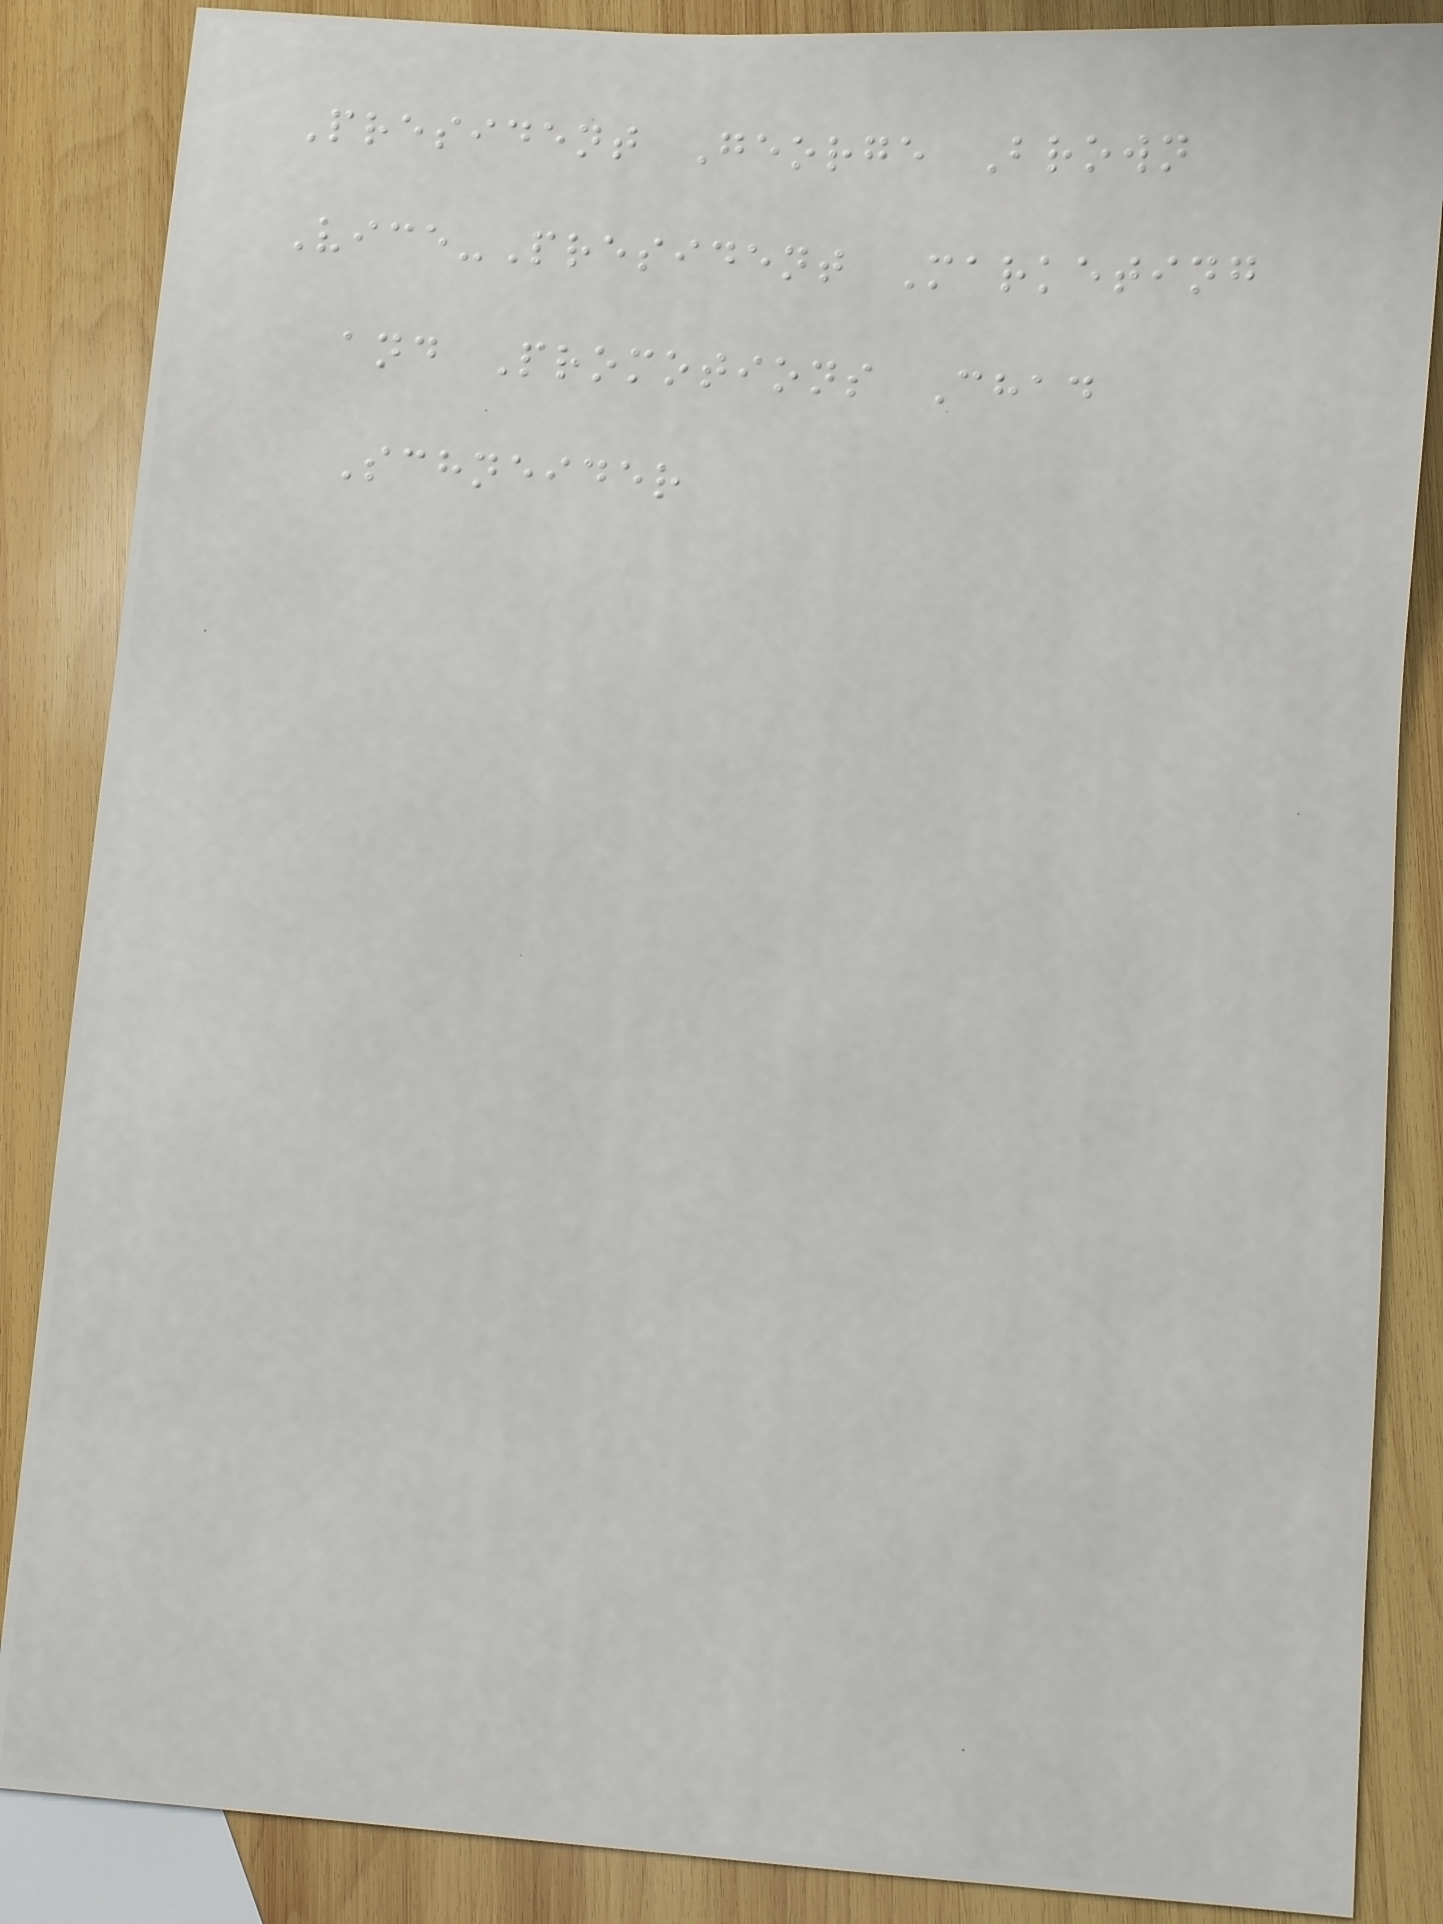President George Brown
Vice-President Marketing
and Promotions Chad
Schneider
